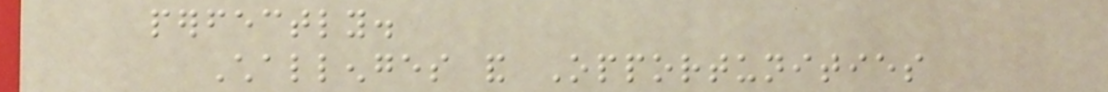perfectly.
Challenges and Opportunities
